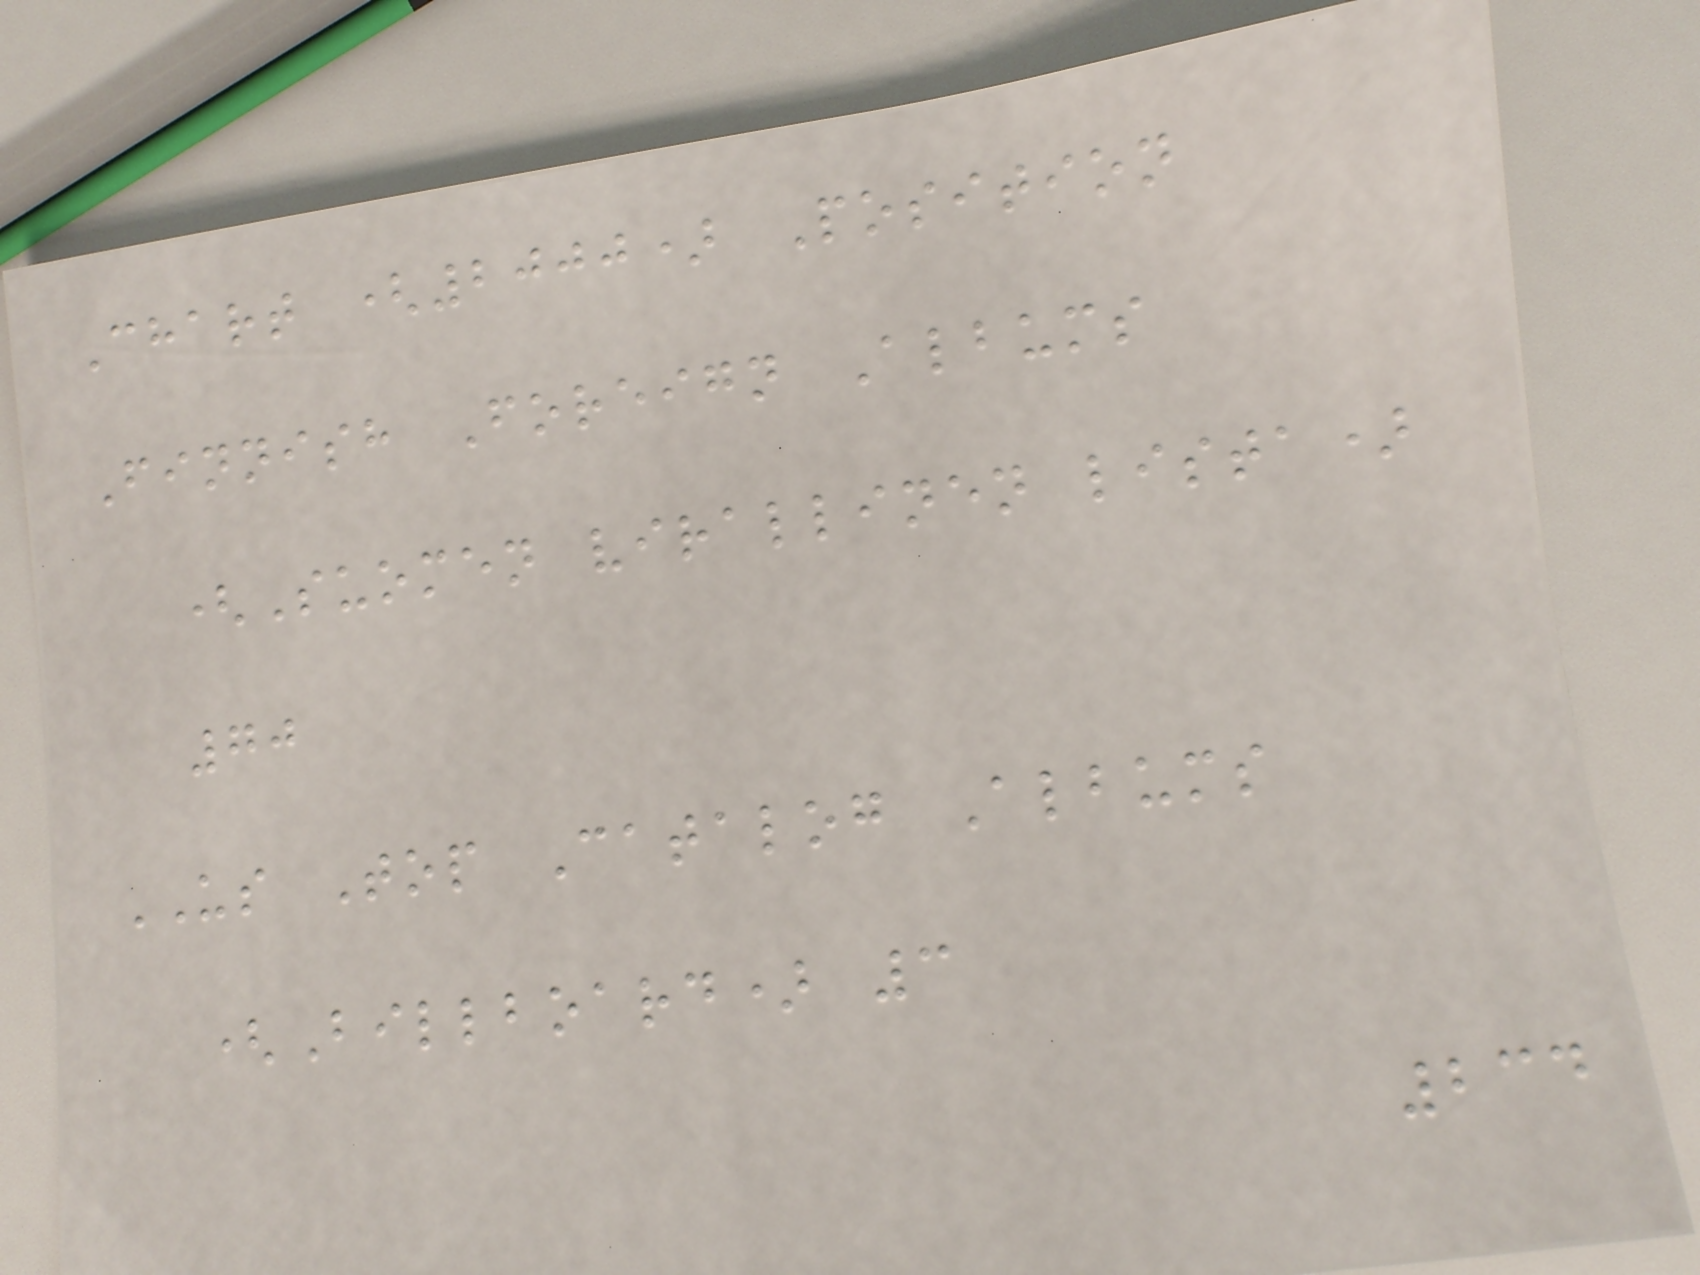Chart (2000) Position
Finnish Foreign Albums
(Suomen virallinen lista)
70
US Top Catalog Albums
(Billboard) 3
234
